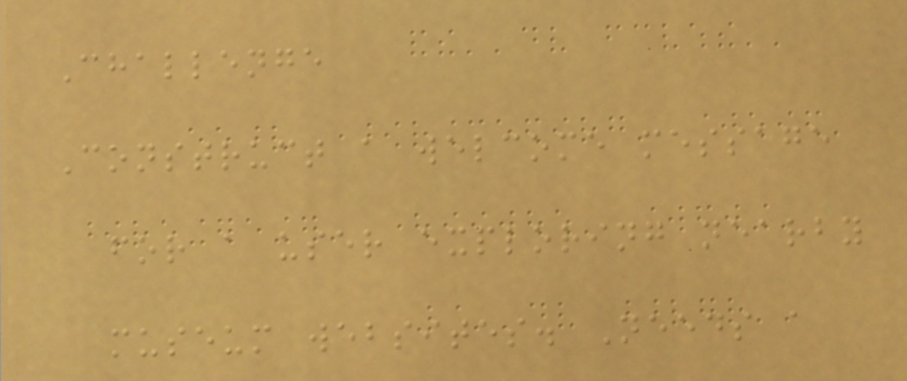Challenge
Construct a welcome message
for a user exploring nearby
museum websites. Needs a
